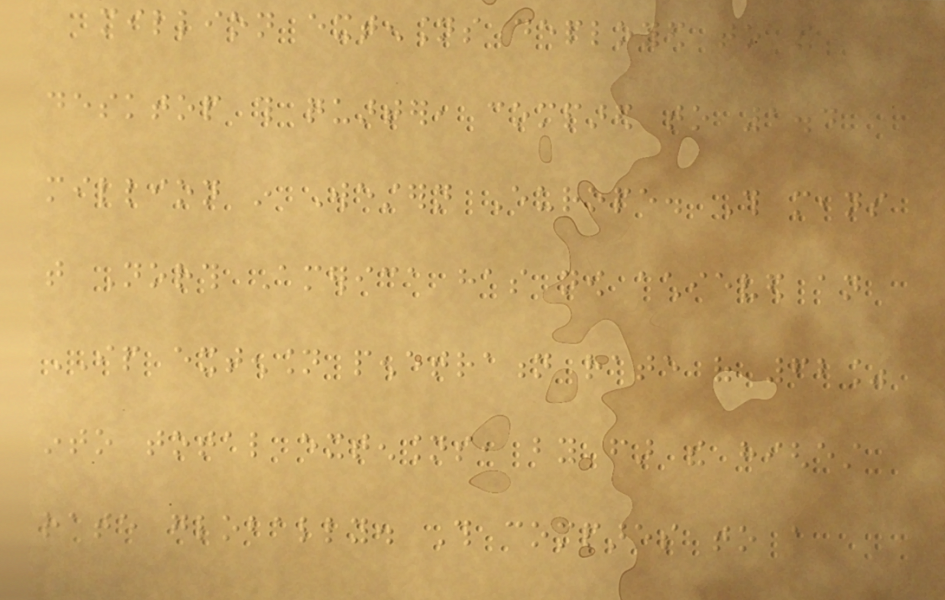million extensions deployed to the
desktop this quarter, compared to 1.4
million in Western Europe. This means
that North America has now achieved an
IP extension penetration rate of 62%
into total extensions, by far the highest
rate globally. This compares to a
